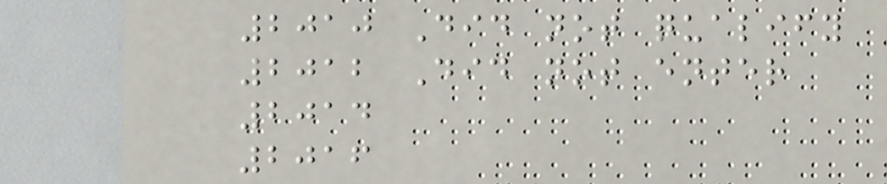2010 Did not qualify
2012 Did not enter
2014
2016
